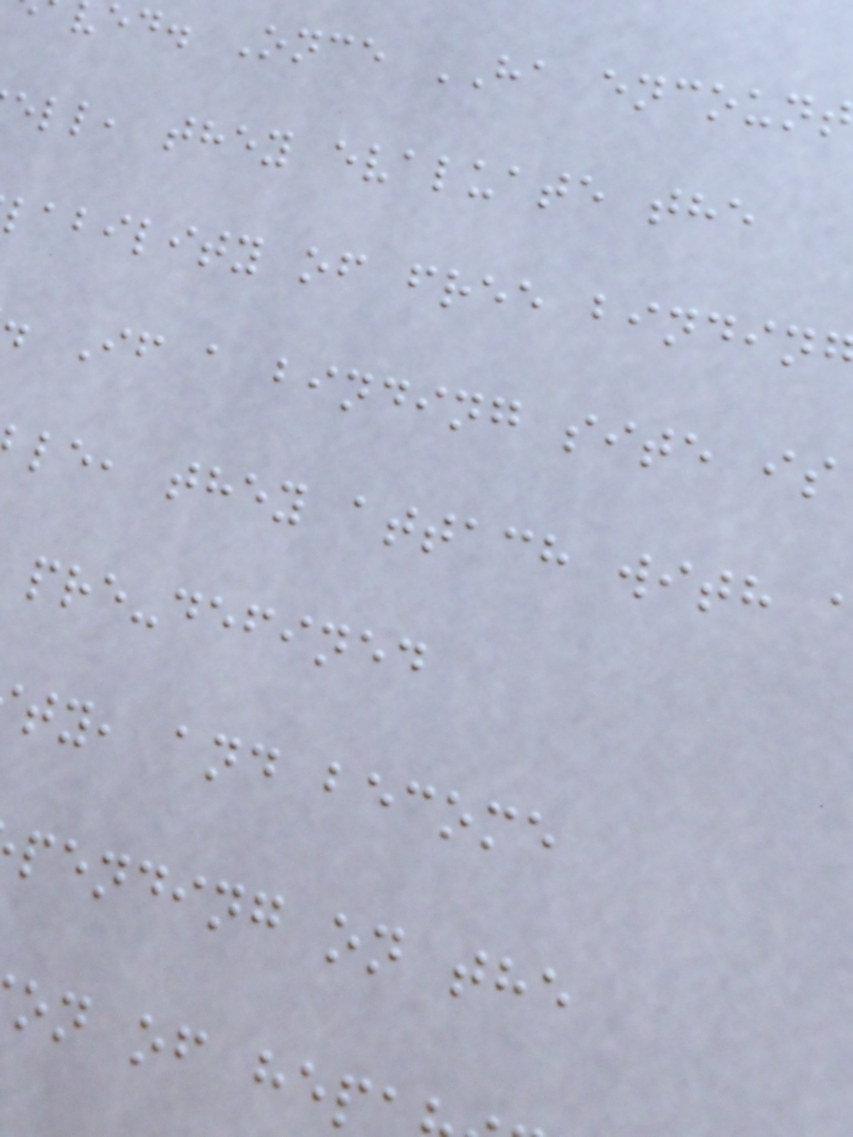ed. Once HA encount
ell, they evaluate the
lability of free bindin
If a binding site is
le, they attach with
pre-defined
ty, and become
pending on the
on of hep
